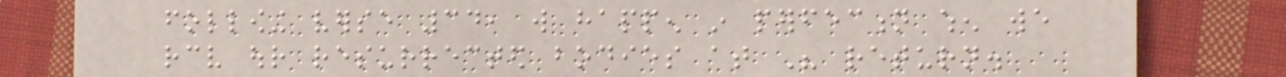following verse 34, will happen in perfection when we
receive our resurrected bodies at His return.
